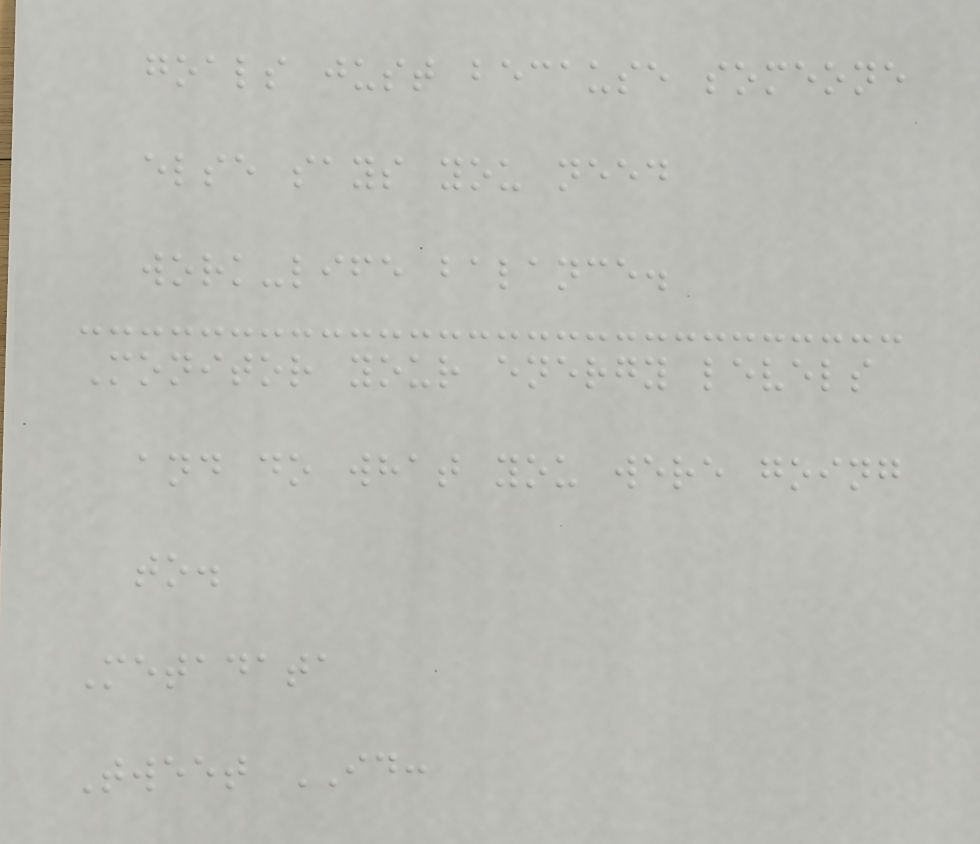goals just because someone
else says you need
work-life balance.
Monitor your energy levels
and do what you were going
to.
Metadata
Tweet ID:
